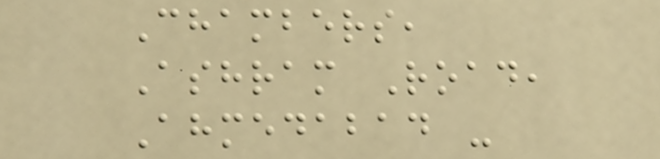Chambers,
Ashram Road,
Ahmedabad -
